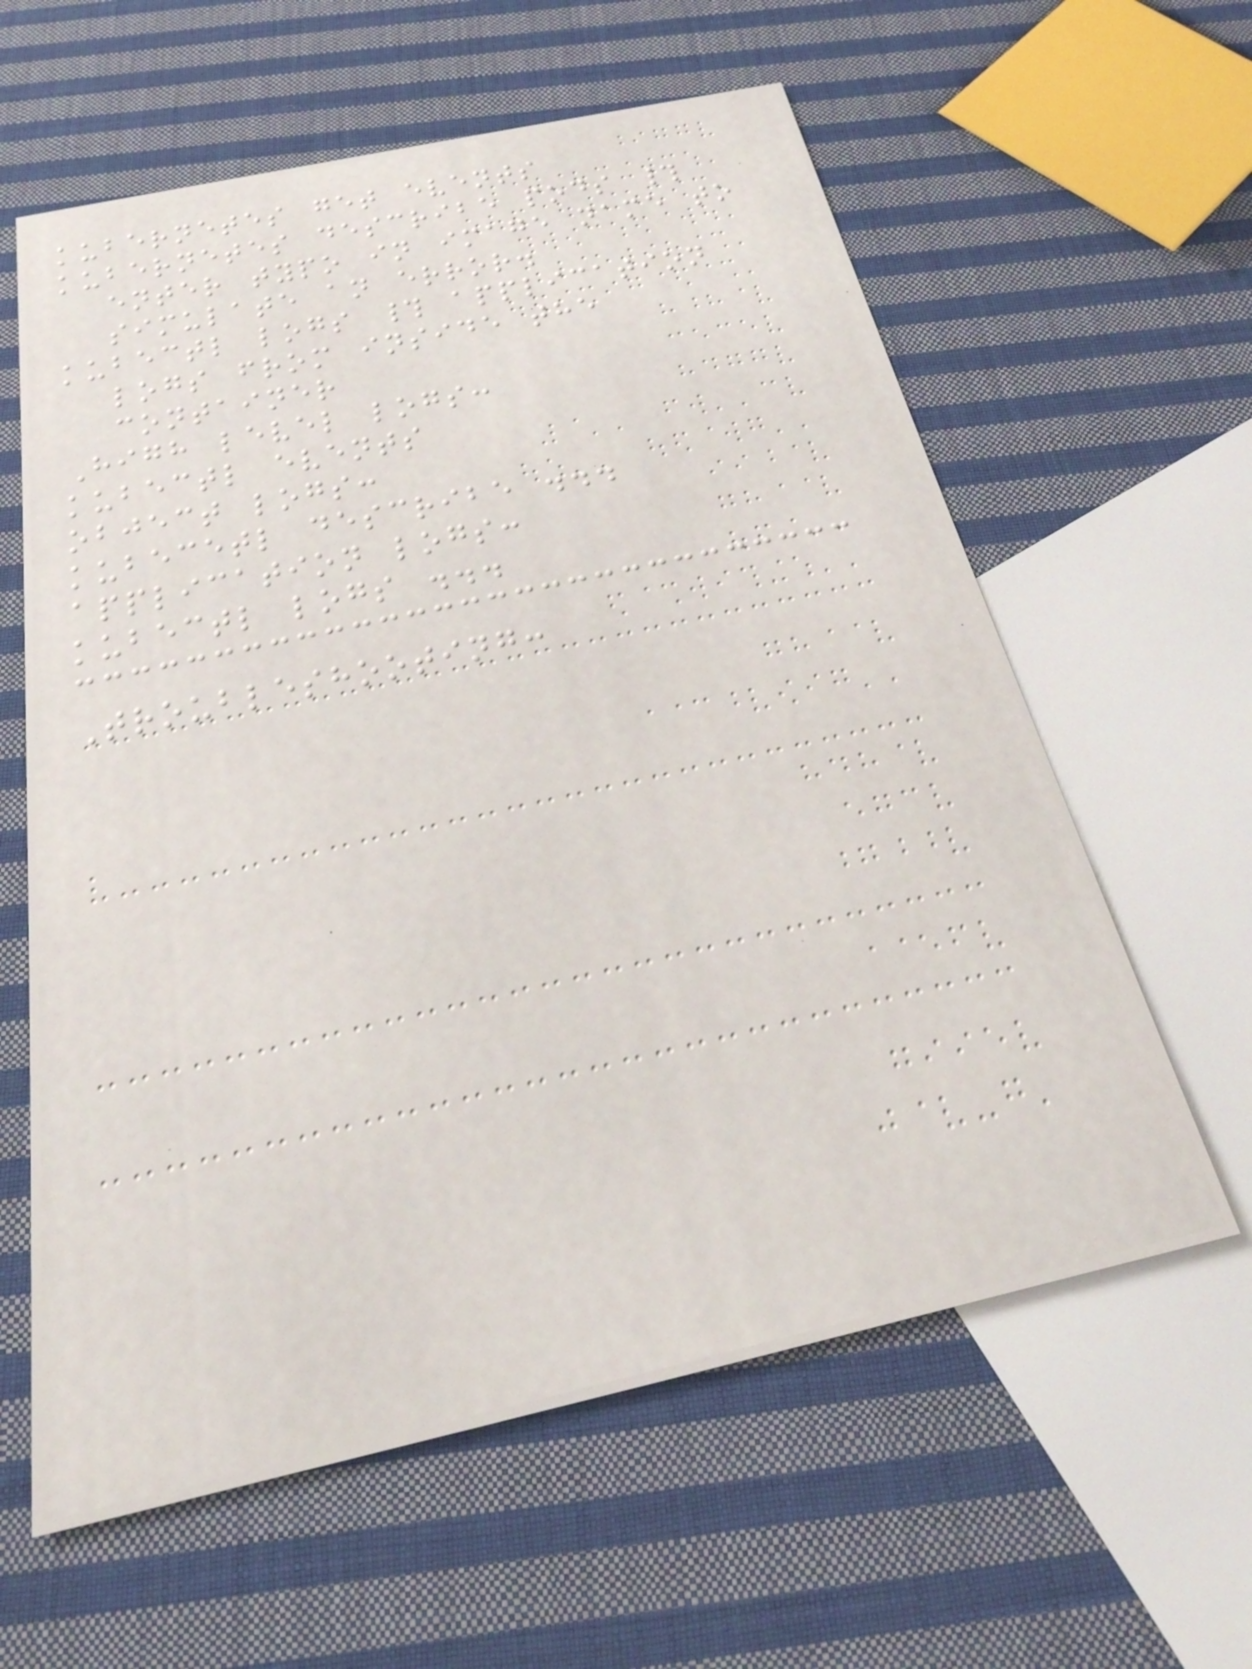kubernetes get events
kubernetes describe pods #
enter typo in image name to
simulate an error.
kubectl logs # application
logs from inside the
container
High level logs:
kubectl events
object logs:
kubecetl describe ...
application logs:
kubectl logs ...
Troubleshooting:
